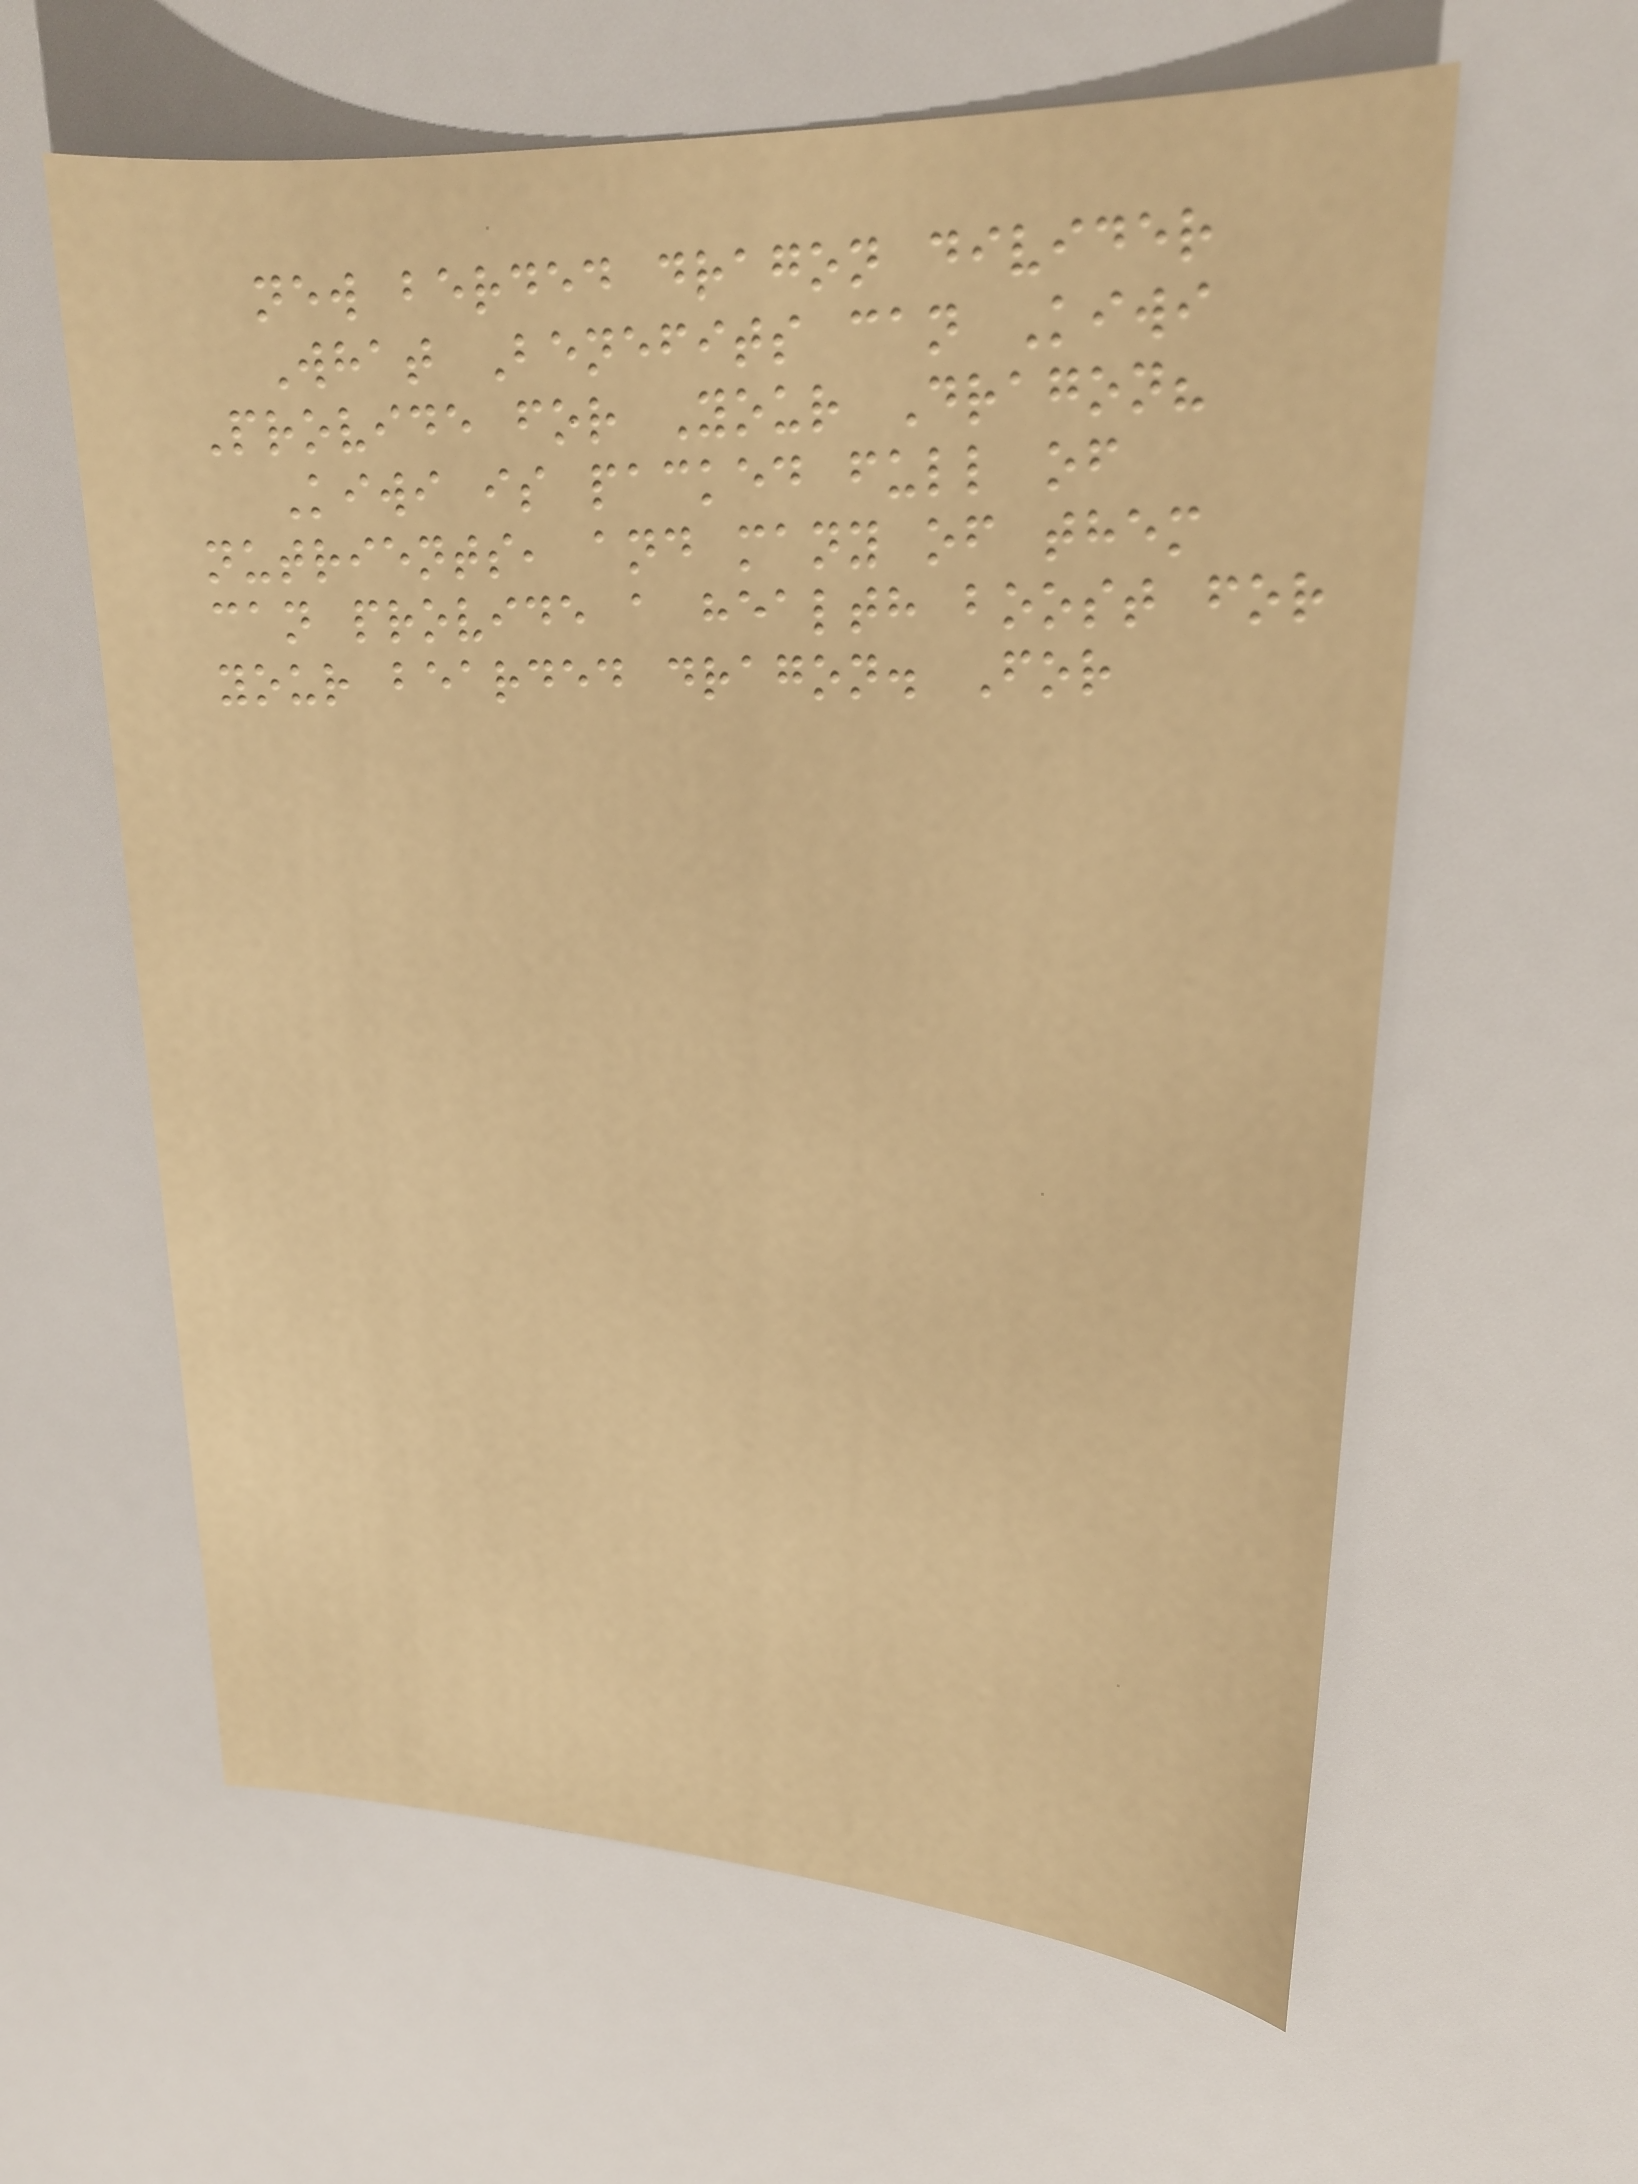new berded dragon divider
What Benefits can Kiwi
Provide for Your Dragon?
Kiwi is packed full of
nutrients, and many of them
can provide a health boost for
your bearded dragon. For
